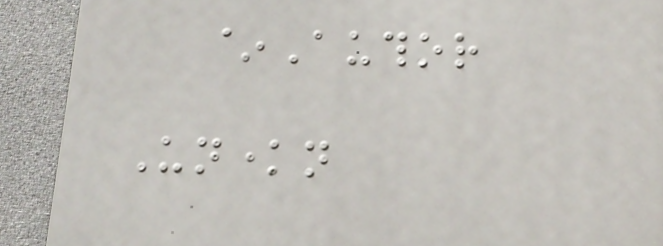~Author
Unknown
